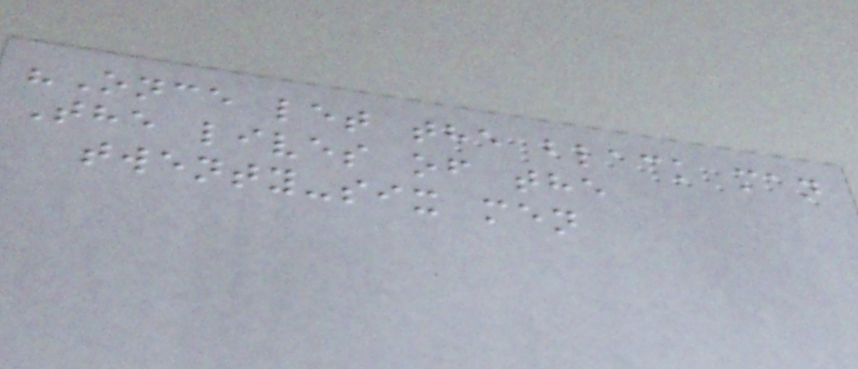"Once let the black man
The lives of the
twenty-six men
